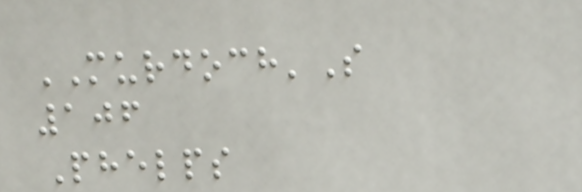MURDOCH'S
106
Phelps
